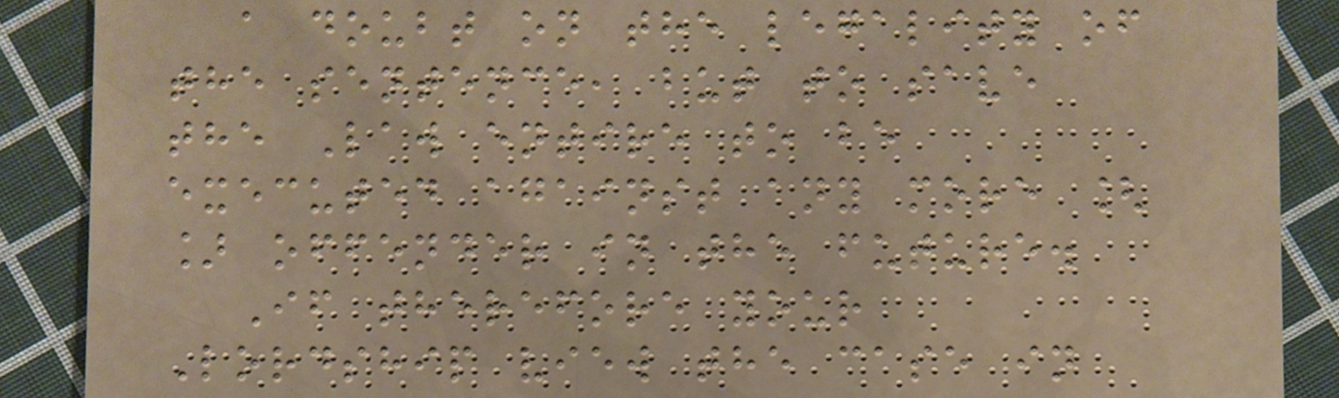a doubt on the legality of
the sentence, but to save
the Law entire to be
executed against any more [
] offender in the future.
If therefore your
Lordship view the case in
